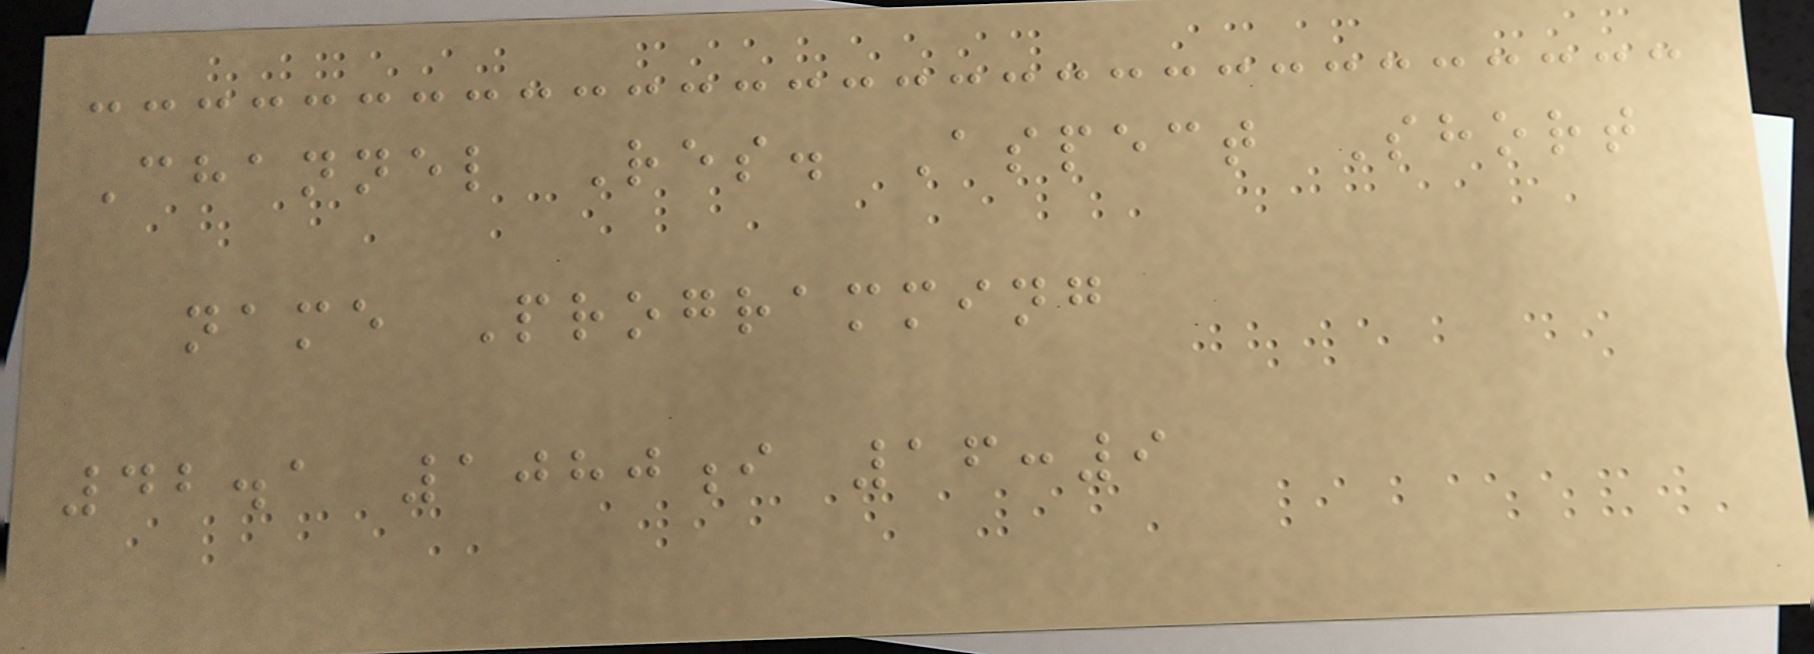Channel Res. Aspect Short
name Programming
42.1 1080i 16:9
